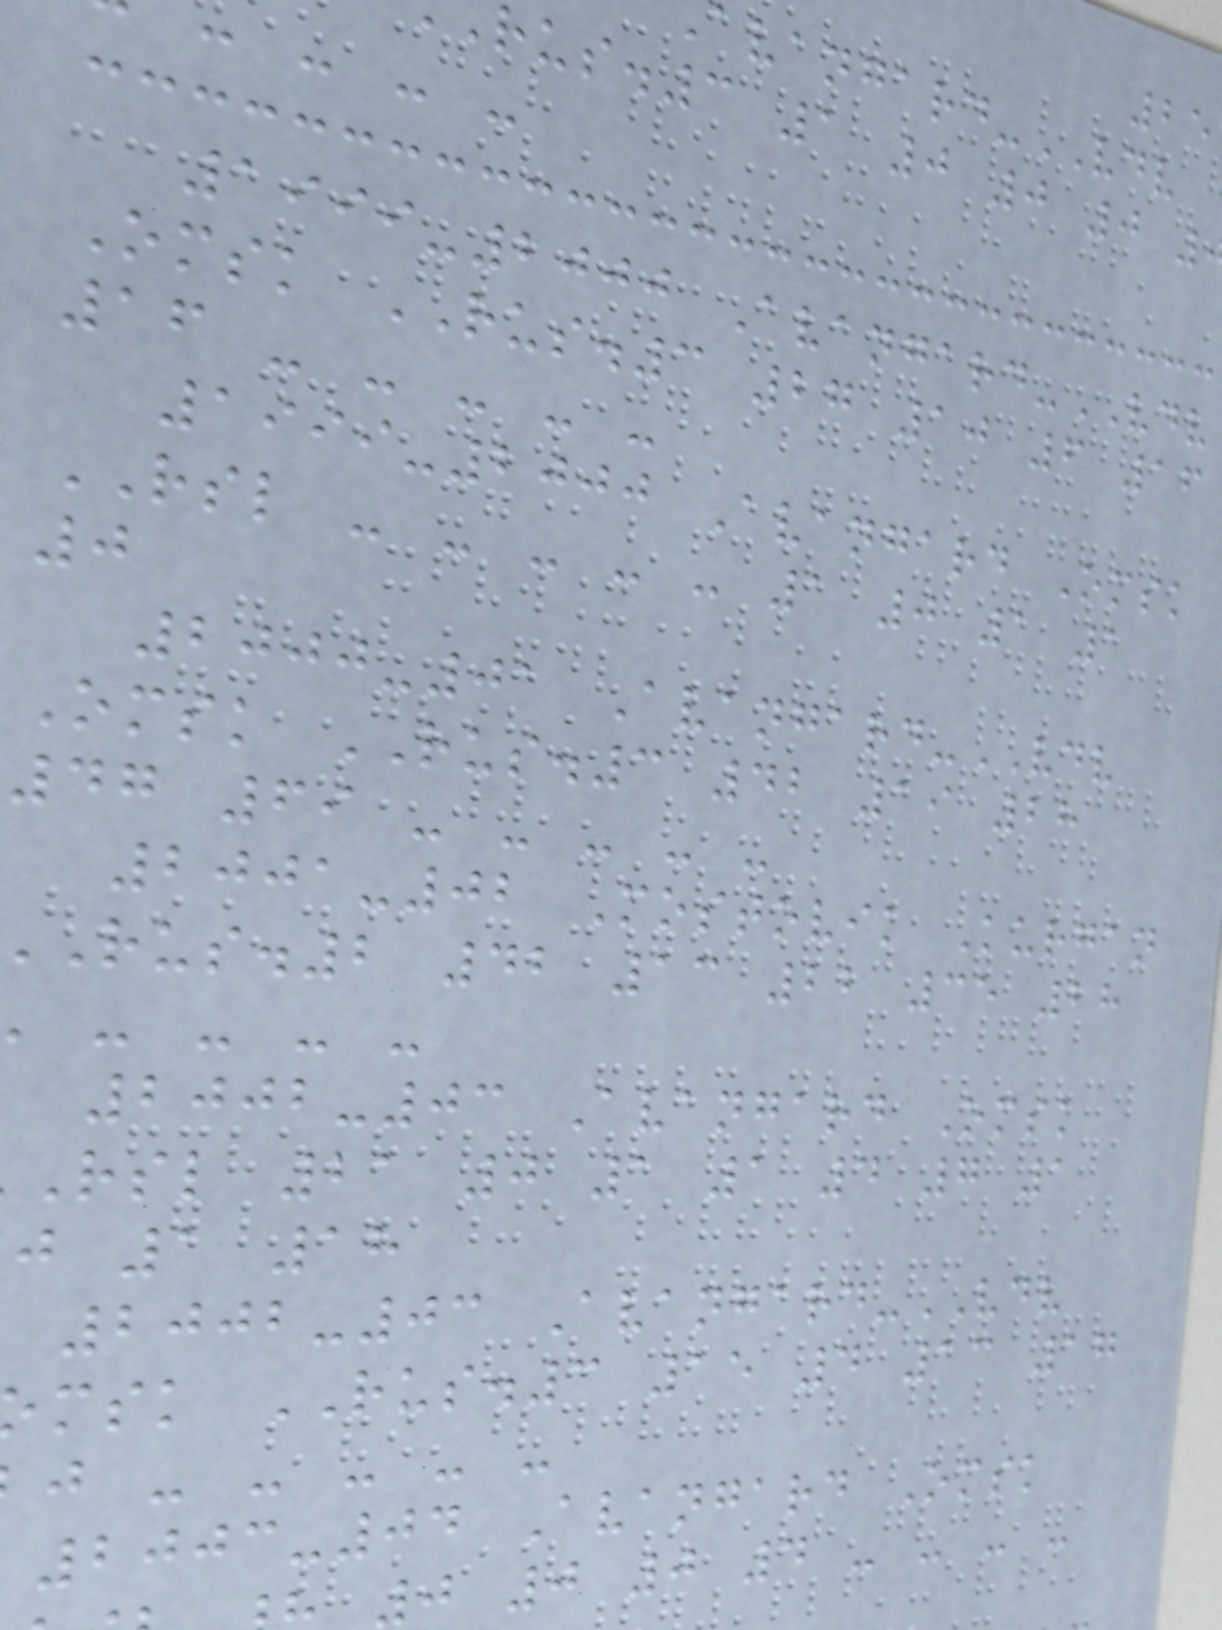vangard-VDV
rus.3 1 0 0 0
- - -
1999-2000 Avangard-VDV
Omsk RUS.3 27 10 6 16
16 - - - - -
1999-2000 Avangard Omsk
RSL - - - - - 1 0 1 1
0
2000-01 Avangard-VDV
Omsk RUS.3 42 19 28
47 69 - - - - -
2001-02 Mostovik Kurgan
rus.2 42 13 22 35 28
- - - -
2002-03 Avangard Omsk
rsl 21 0 1 1 4 7 1
j 1 18
2002-03 Avangard-VDV
msk RUS.3 15 4 13 17
j - - - - -
2003-04 Avangard Omsk
0 0 0 4 - - - -
